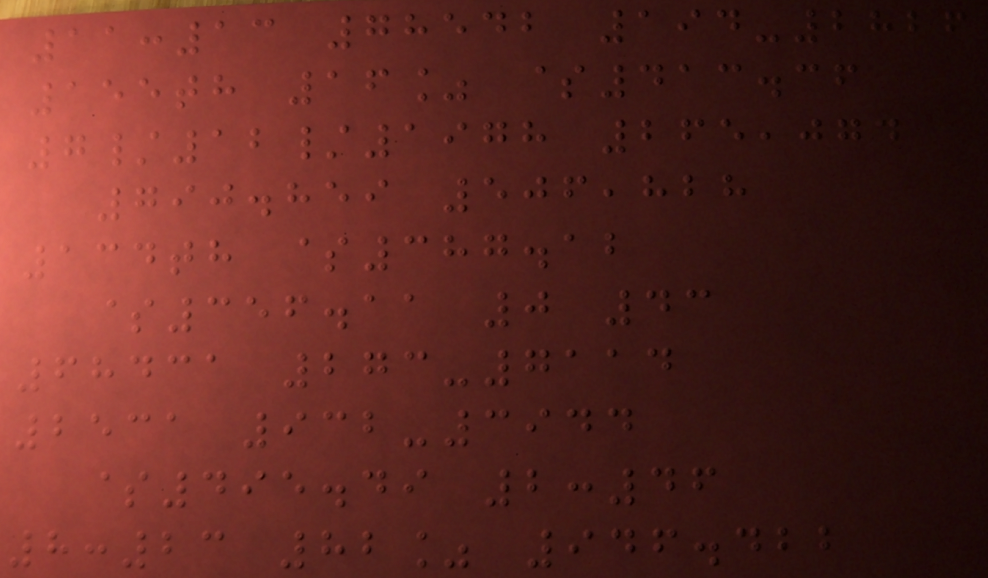11:13 78542 194-2826
155th 16% $413.36
7/12/1978 265,074
790.859 506,828
134th $387.12
$356.11 0 43
68431 273-7114
2531 932-3944
$495.49 2:46
8:23 82% 946.422
